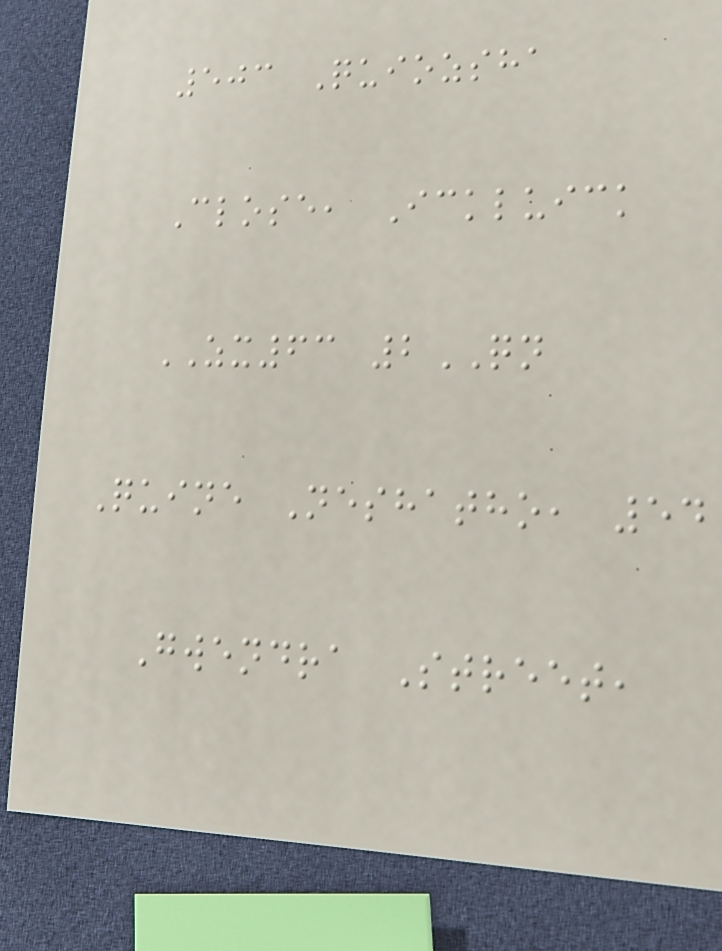503 Quiozsha
Close, Ickluick
ZX63 2QN
Quine Neshatho, 54
Gwendra Street,
